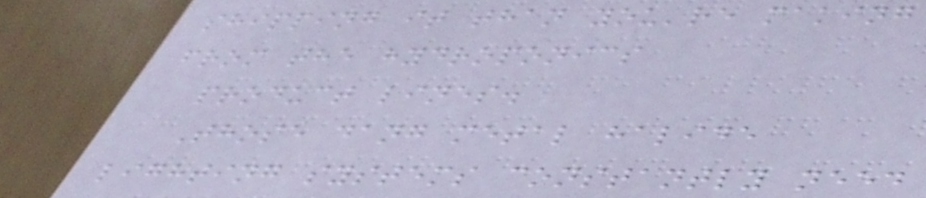shipping it than you're making
from the hydroponics
product lines.
Those dang metal halide
lighting systems constantly need
